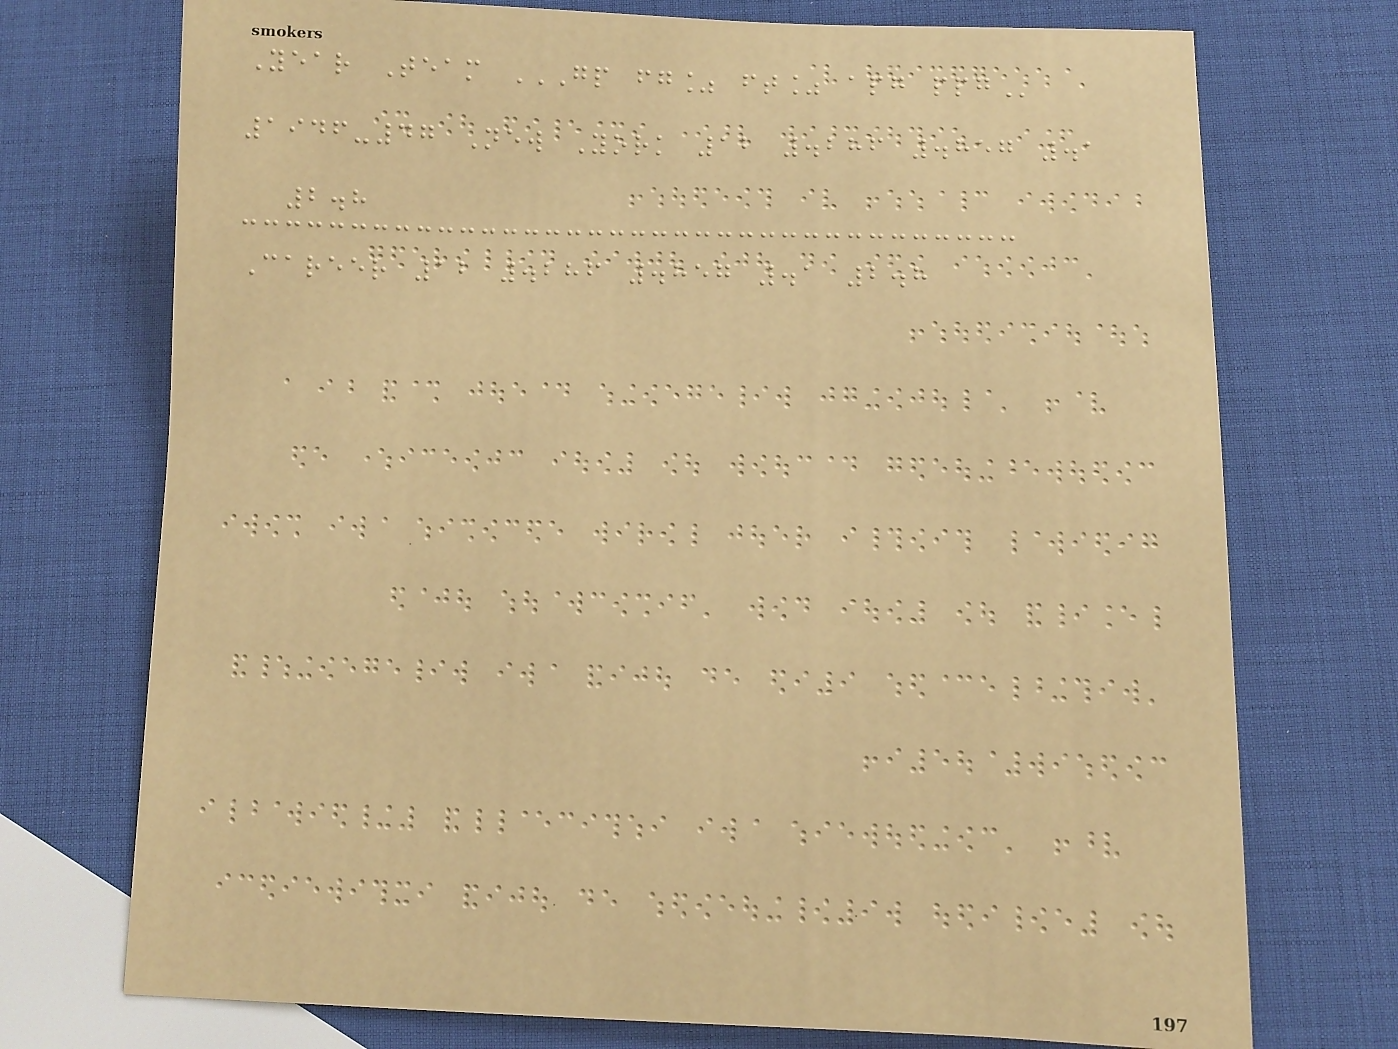Year Team GP FG% FT% APG PPG
1946-47 New York 12 .286 .857 .1
2.8
Career 12 .286 .857 .1 2.8
